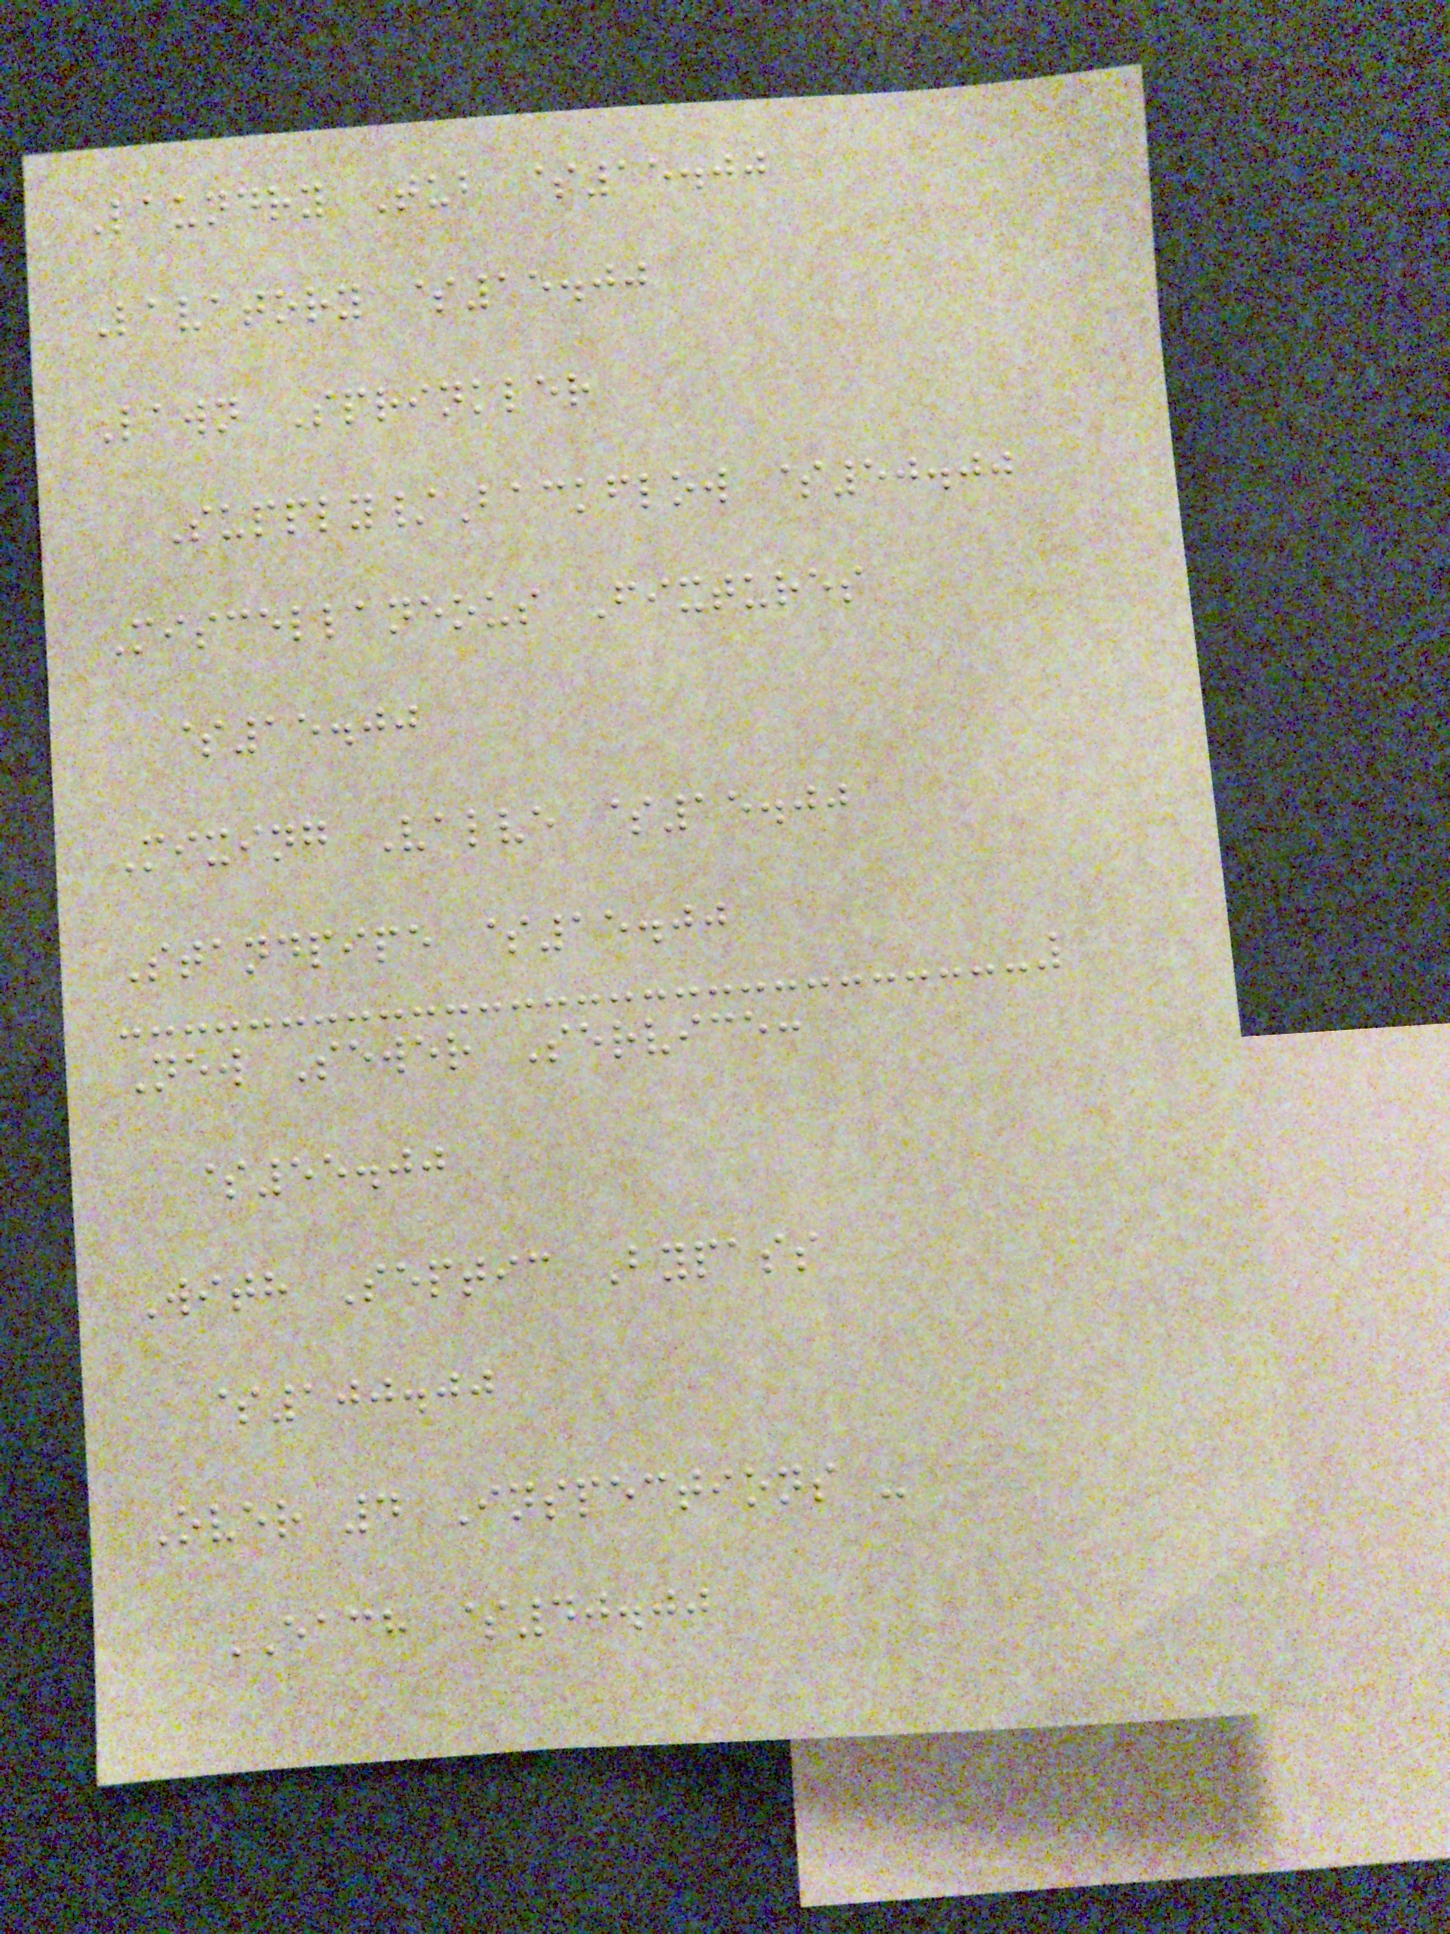Laundry Tub $15.00
Lavatory $15.00
Lawn Sprinkler
Supply/Backflow $50.00
Miscellaneous Fixtures
$15.00
Mixing Valve $15.00
Standpipe $15.00
New Sewer Service:
$55.00
With Septic Bypass
$100.00
Over 4 Inspections -
EACH $40.00
